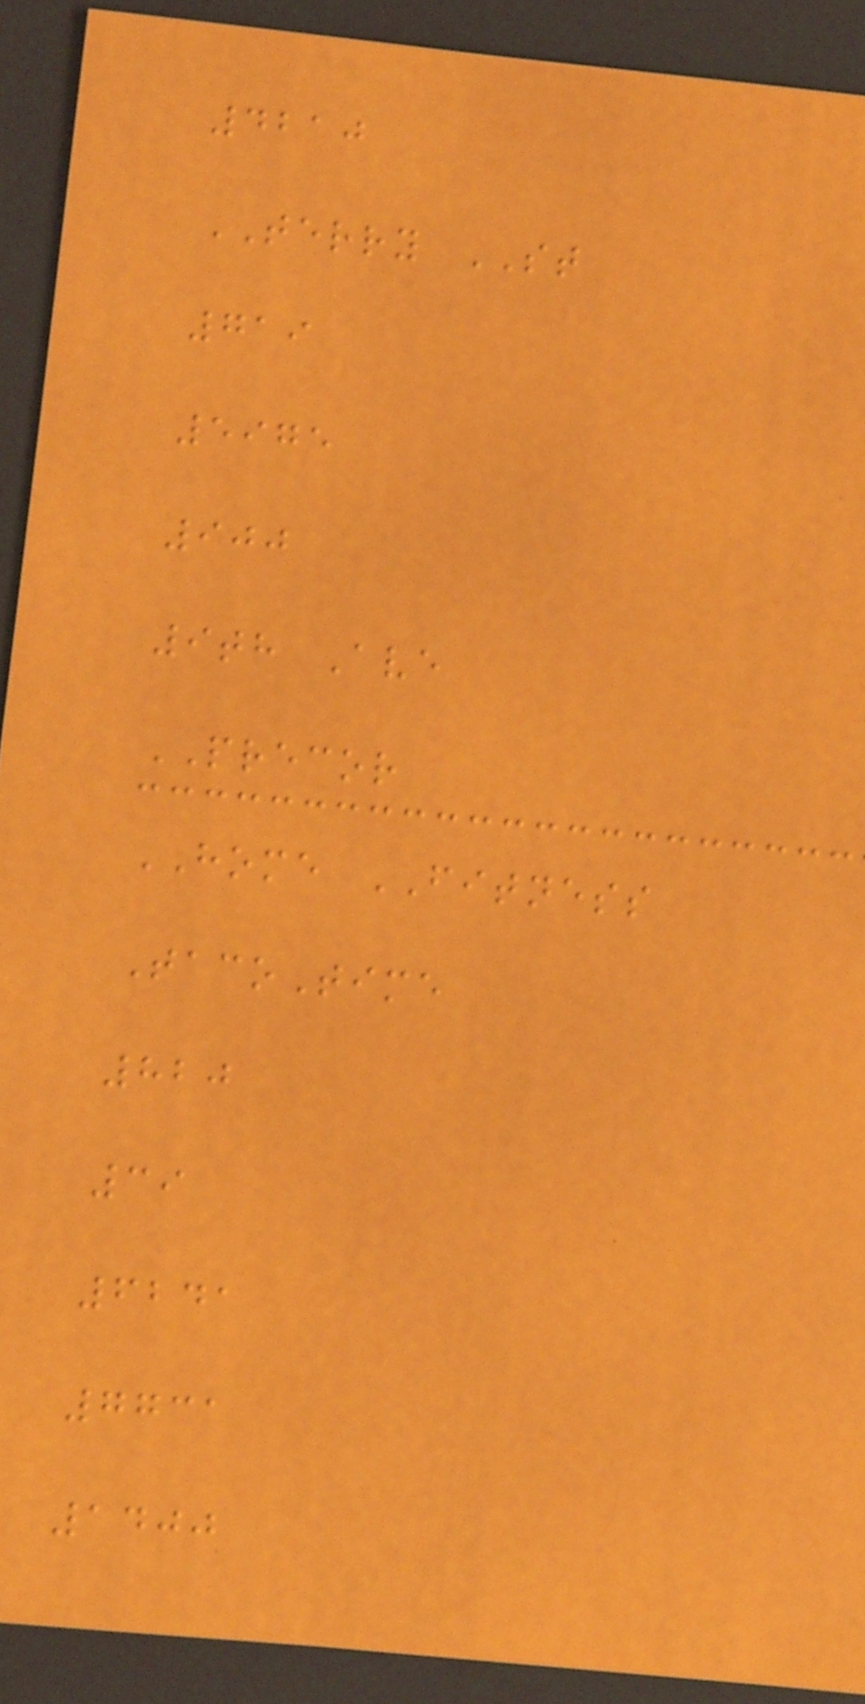4210
TERRY ST
719
5975
900
9th Ave
PRECOR
HOME FITNESS
TacoTime
820
39
6241
7731
1400
